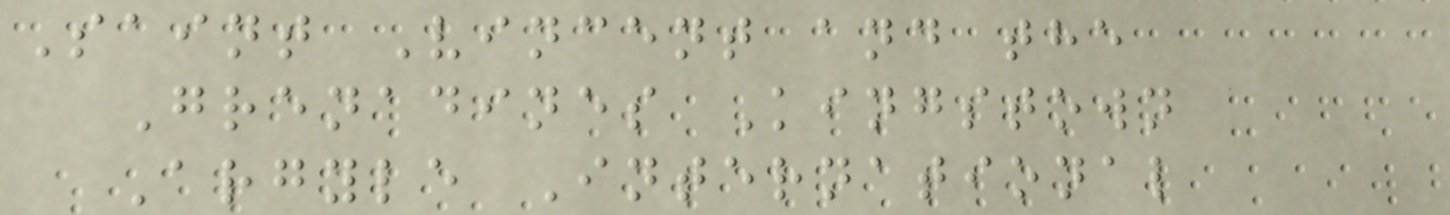Saint Vincent and the
Grenadines Kingstown
Argyle International
